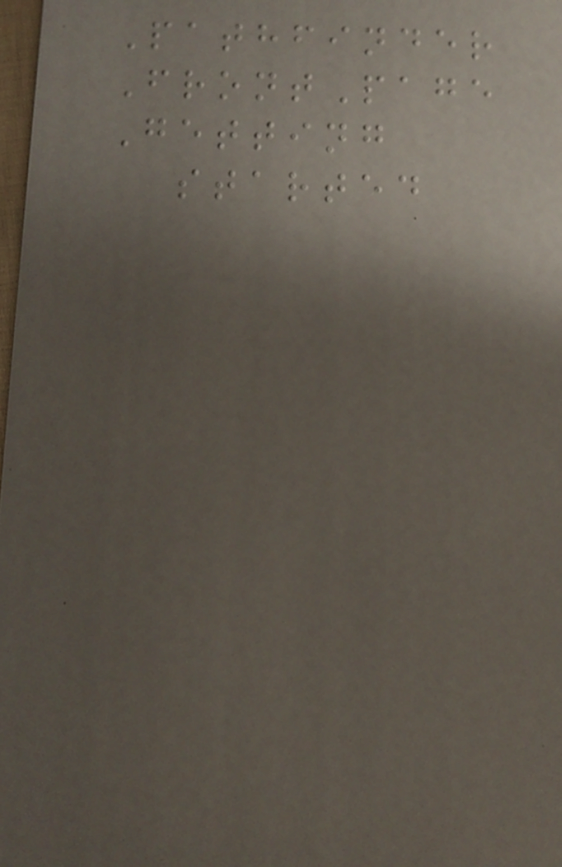Pathfinder
FrontPage
Getting
started
